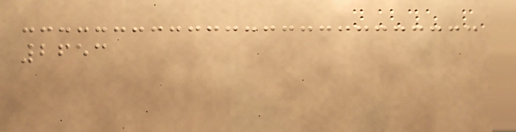2653
